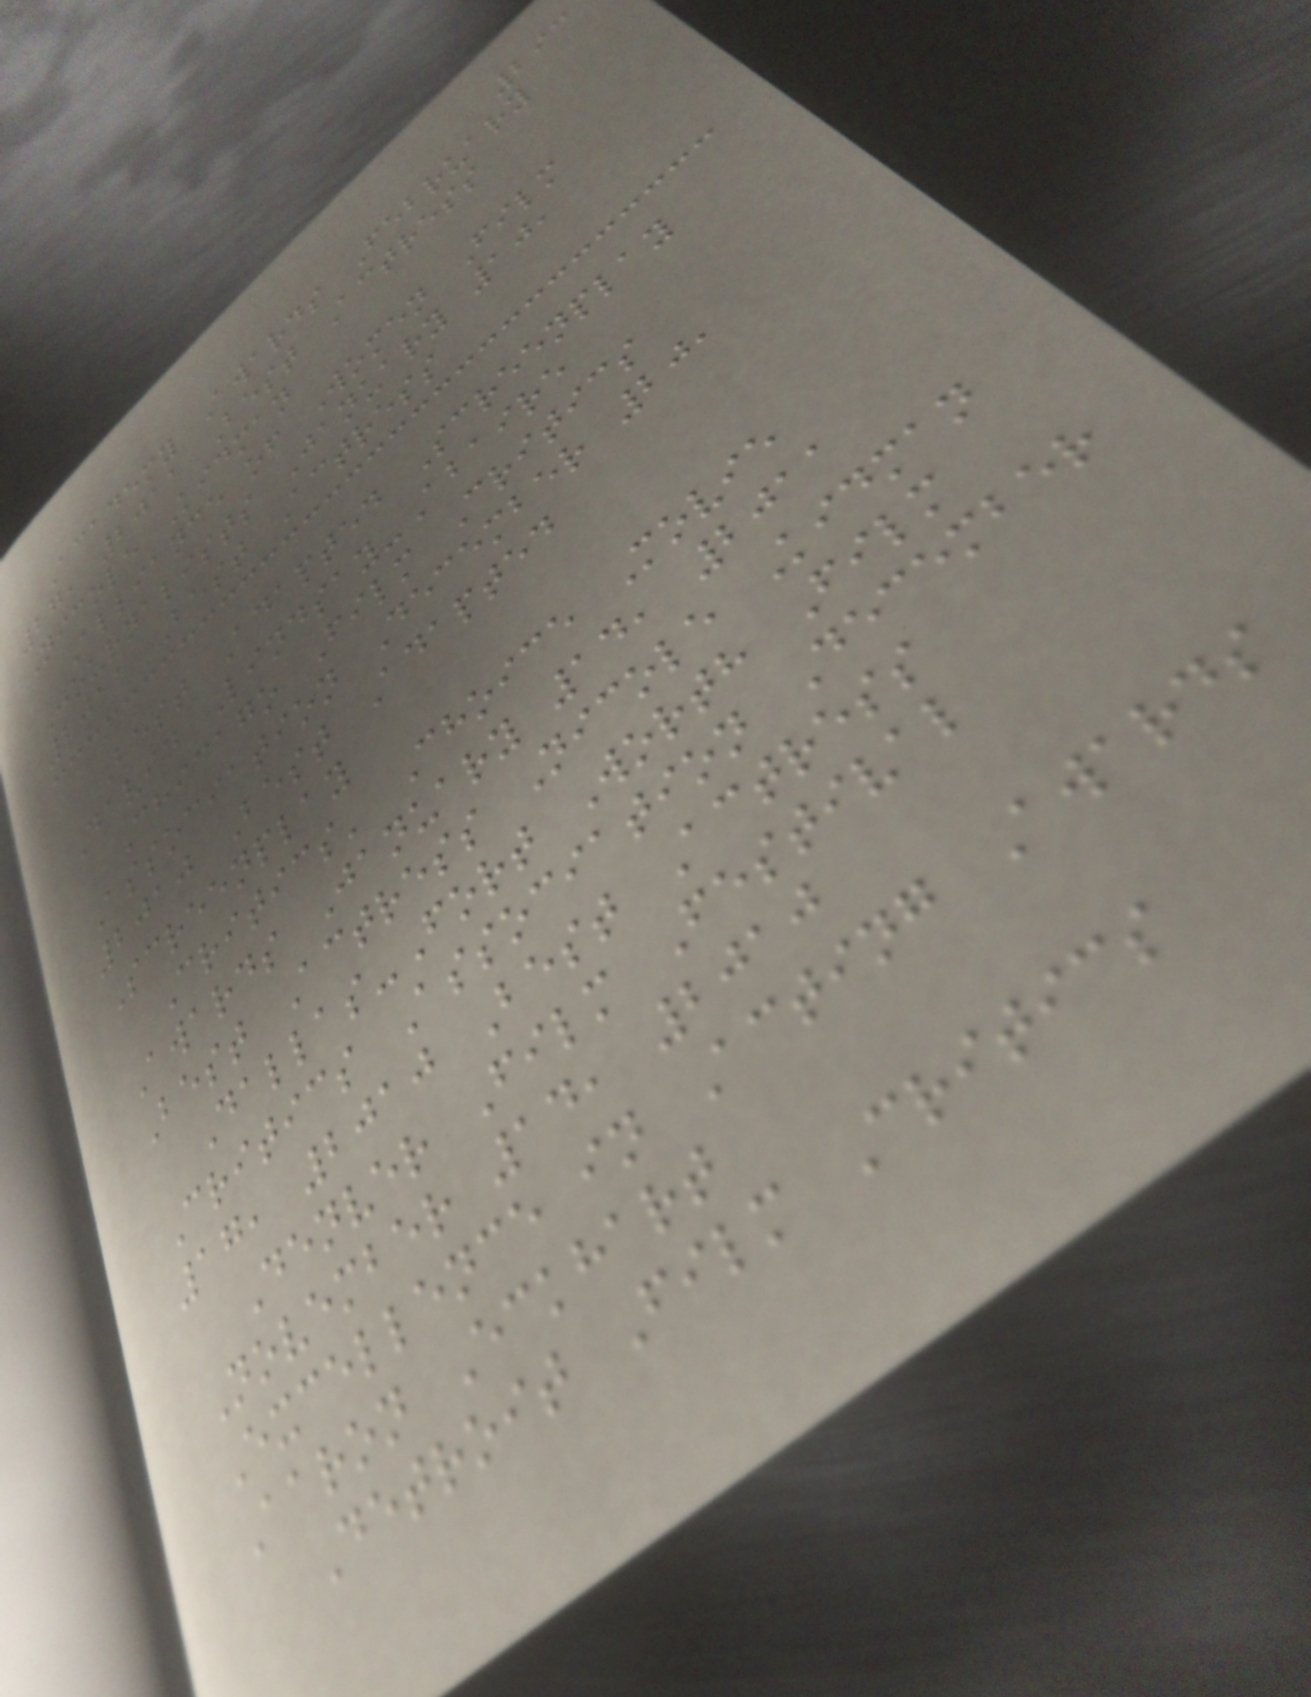293
Academy Awards February
27, 2011 Best Actress
Nicole Kidman
Alliance of Women Film
Journalists January 10,
2011 Best Actress
Best Adapted Screenplay
David Lindsay-Abaire
Chicago Film Critics
Association December 20,
2010 Best Adapted
Screenplay
Critics' Choice Movie
Awards January 14, 2011
Best Actress Nicole Kidman
Dallas-Fort Worth Film
Critics Association December
17, 2010 Best Actress
Denver Film Festival
November 14, 2010
Excellence in Acting Awards
Aaron Eckhart
Detroit Film Critics
